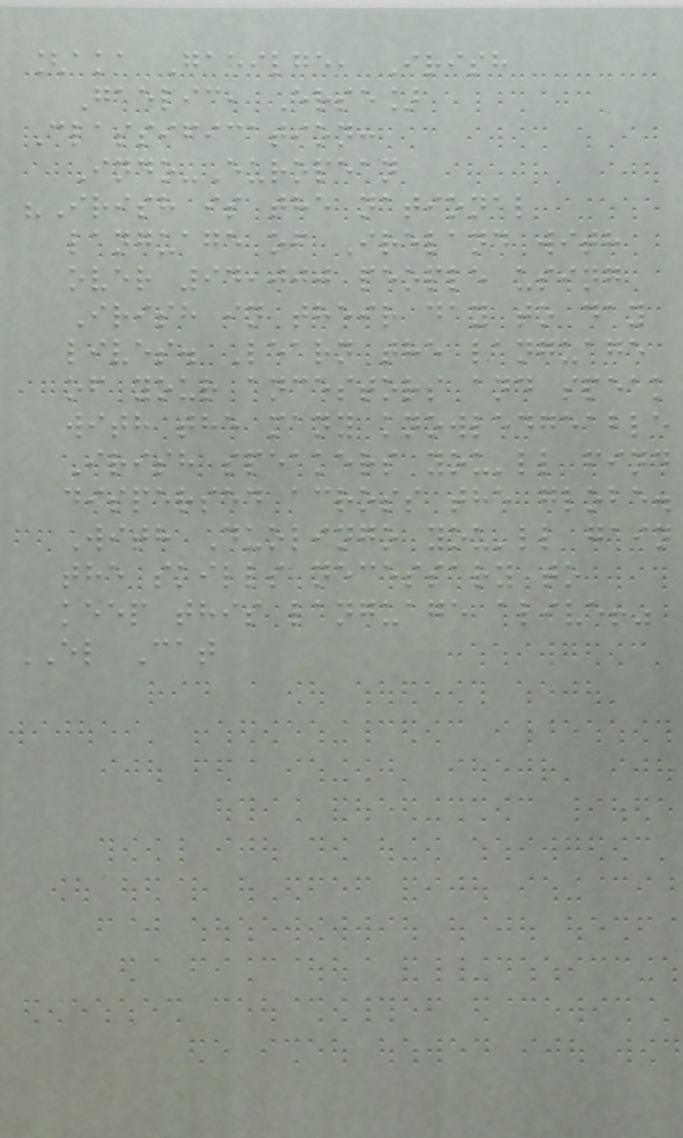[aka Gaeilge, Irish
Gaelic, Erse]
Classification:
Indo-European
"Irish is the national
language of Ireland with
over 94,000 people using
Irish in their day to day
lives. Learn the language
of your ancestors and speak
with the many knowledgeable
Irish speakers you'll find
dispersed across the globe.
With Duolingo you'll gain
the skills necessary to
keep this language alive!"
EL Cat
